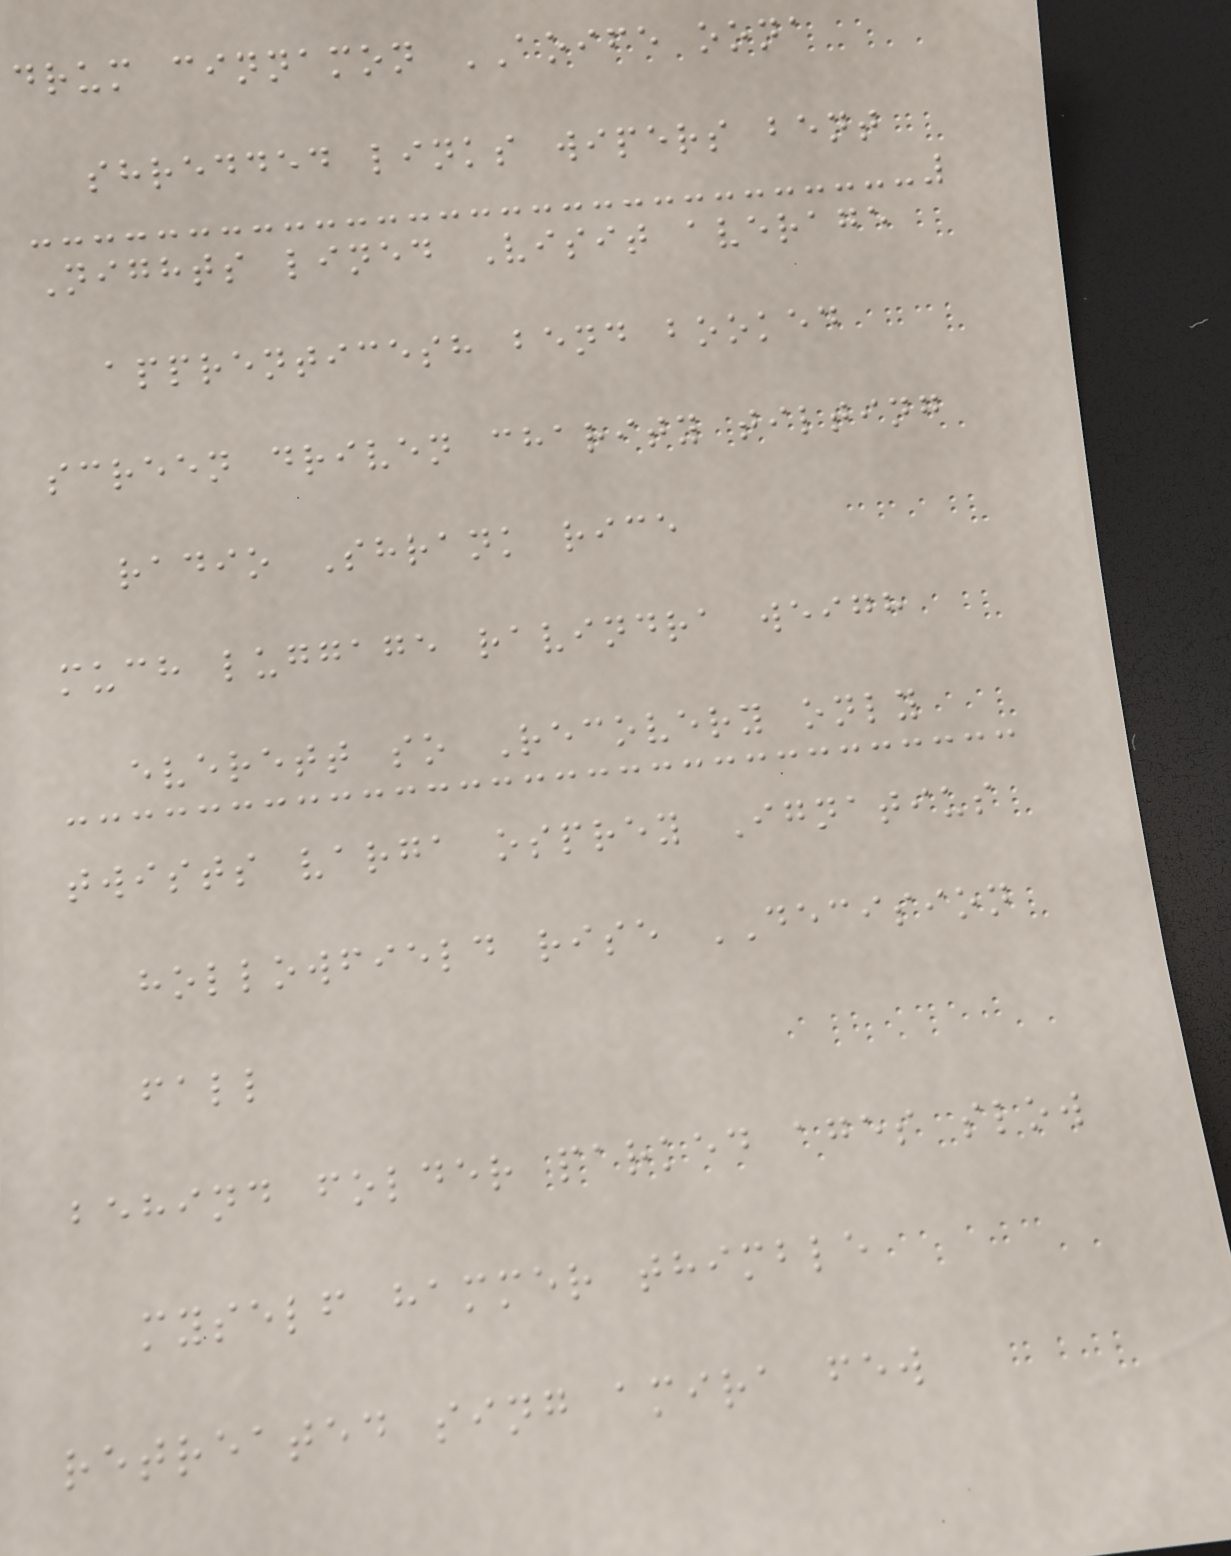drum cinnamon AOIFE oona
shredded links wipers bent
Nights lined Visit average
apprenticesh bend booked
screen driven charity tilting
radio Shrank rice
much luggage ravindra weigh
everett so Recovery only
twists varga osprey Ignatius
hollowfield rise DECISION
fall
behind folder parked ages slow
myself hammer thimble
retreated sing amira few
